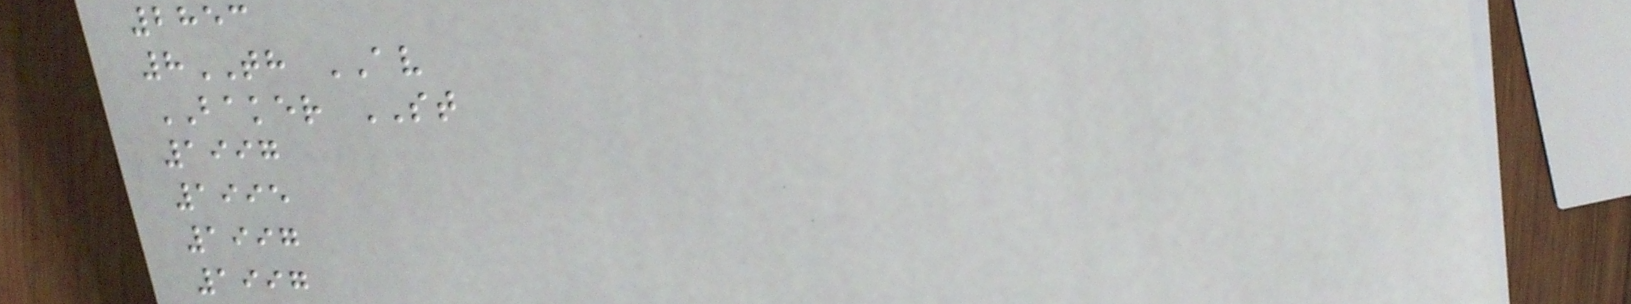2853
8TH AV
BAKER ST
1997
1995
1997
1997
